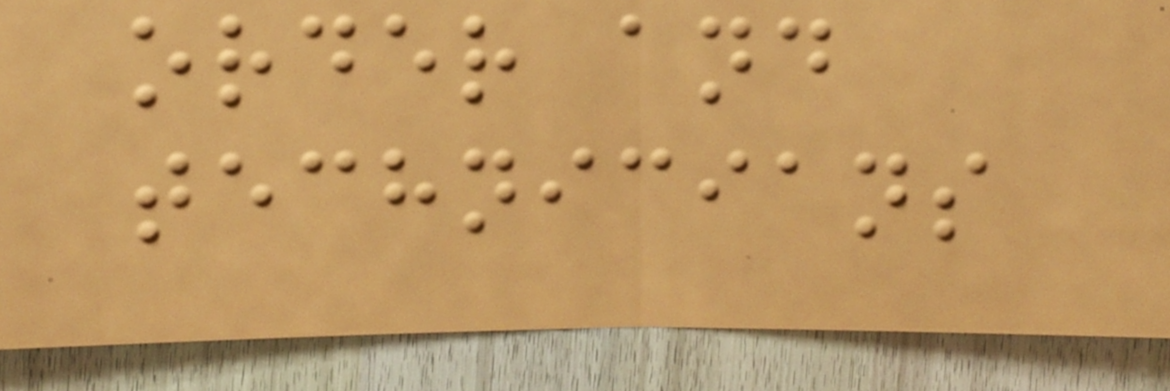order and
technicians
